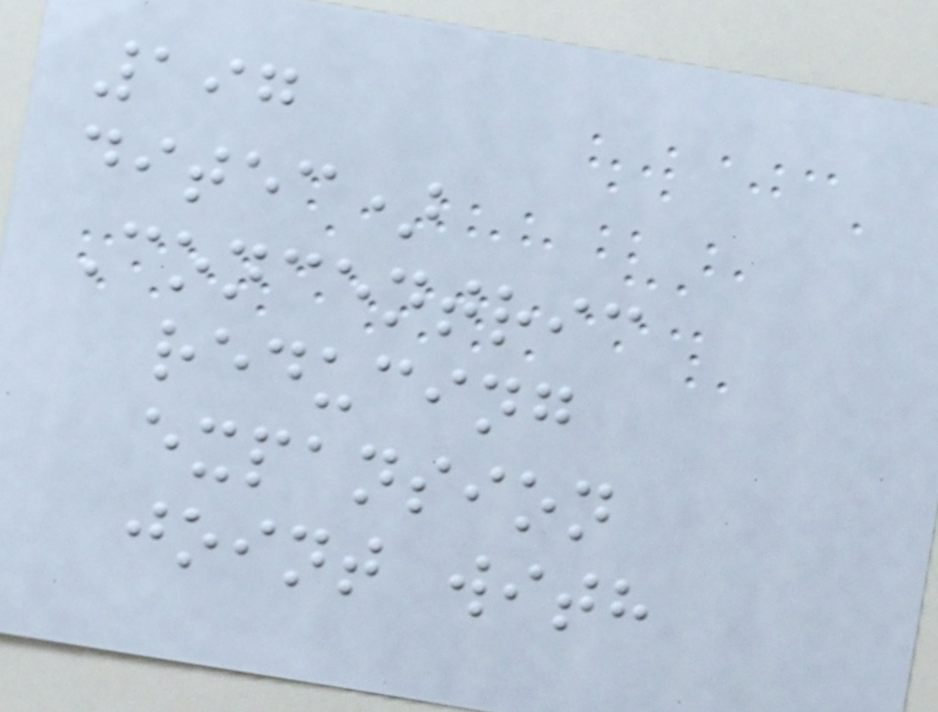197
ditec)
Concentric
reducing
expansion
joint with
